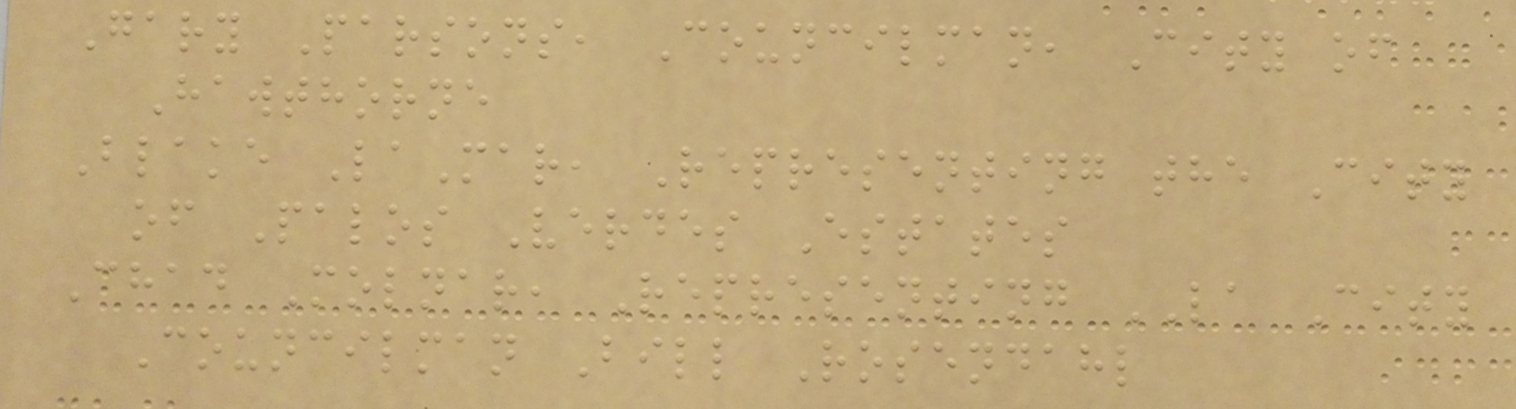Gary Parsons, Councilman, City of
Hawthorne
Blake LaMar, Representing the City
of Palos Verdes Estates
Chad Molnar, Representing LA City
Councilman Bill Rosendahl
